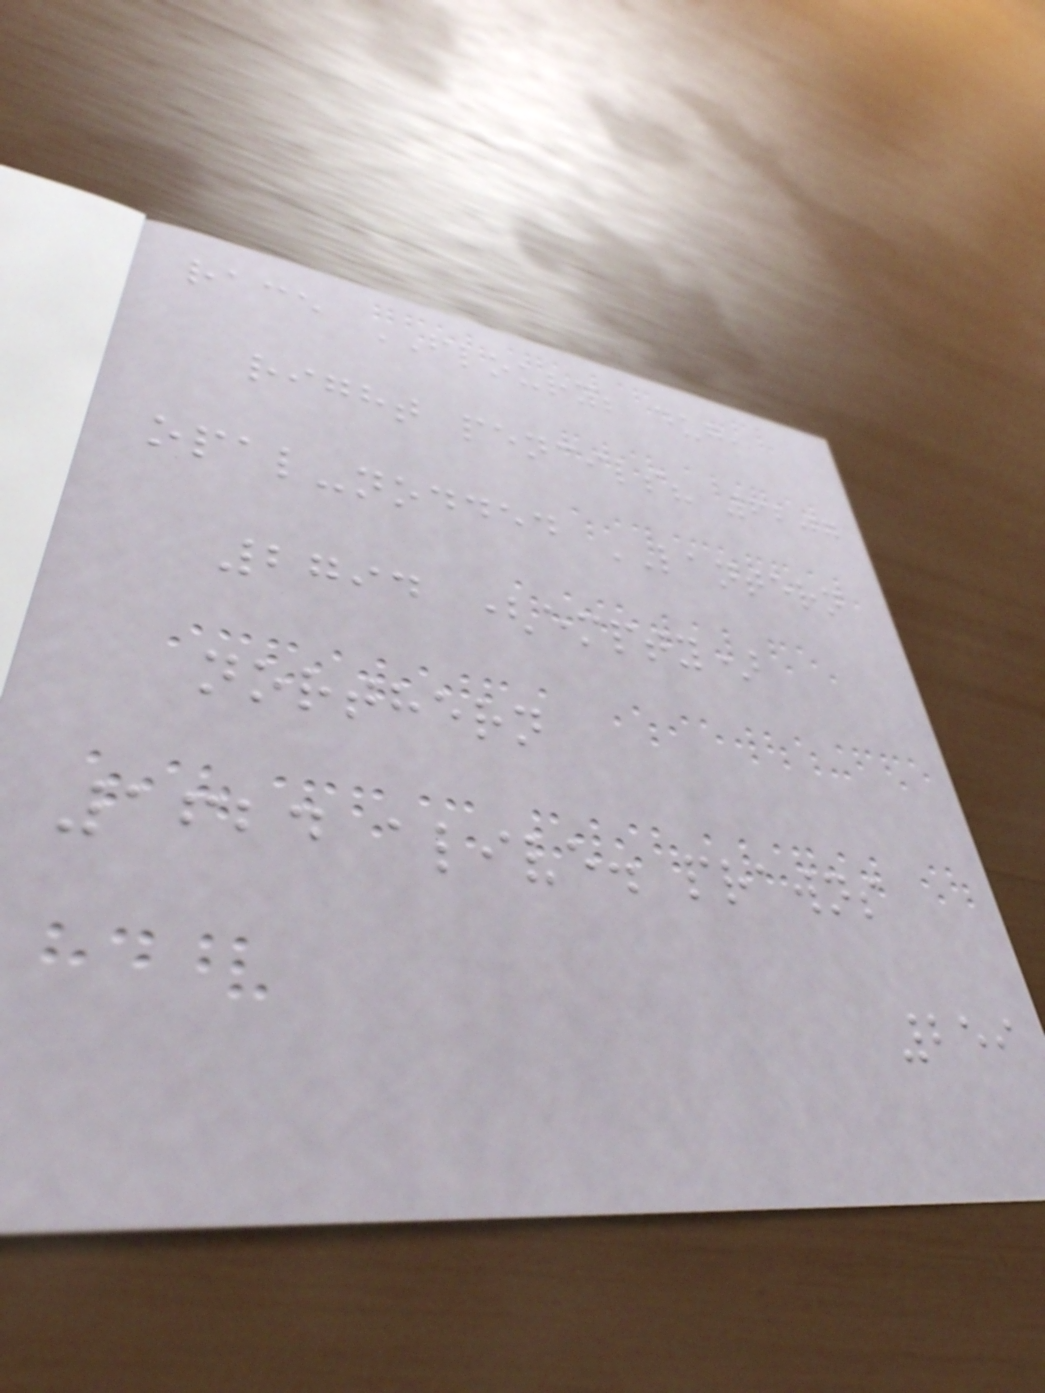race FLOURY; dug,
right pencils? 6207
opal-nodded LANTERN
2794 (empty)
northern
1624 alive. prawns
259
